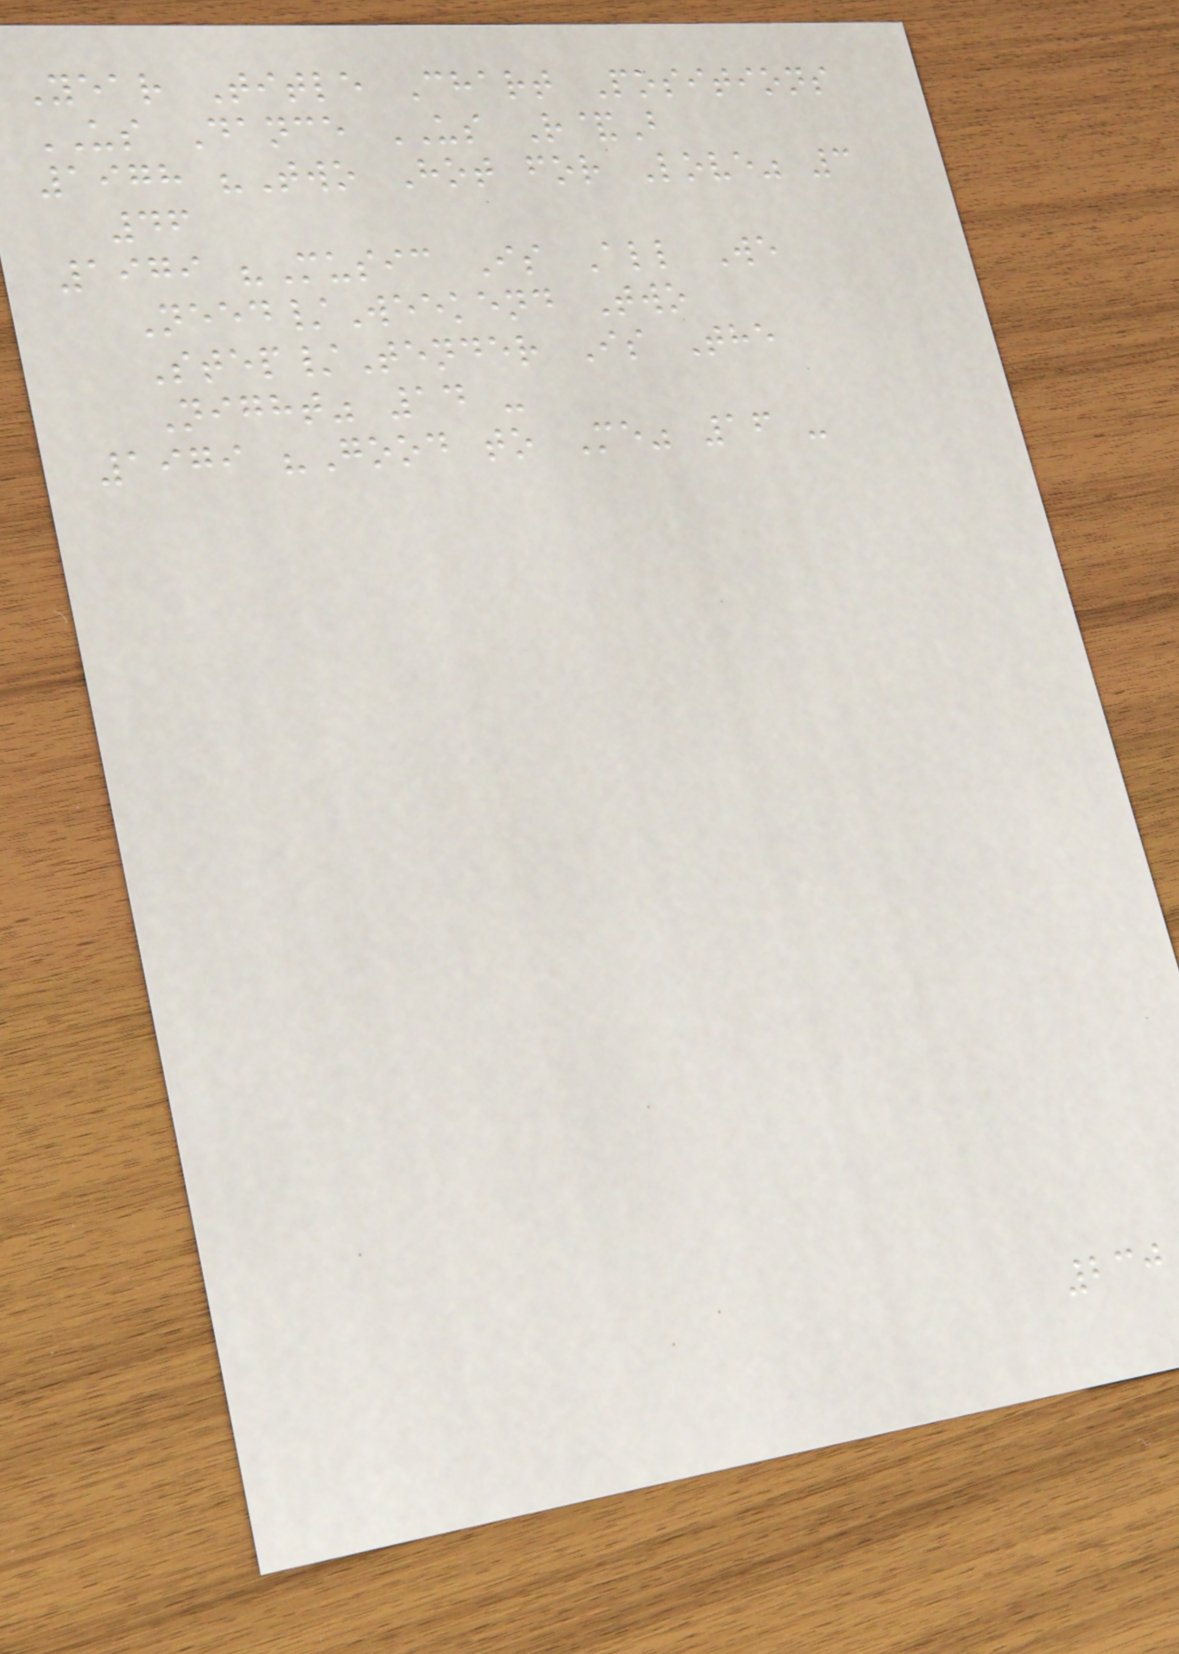Year Title Chart Positions
US Dance US R&B
1978 "Two Hot for Love" 3
46
1979 "Music Is All We
Need/Weekend Two
Step/Tender Is The
Night" 14 -
1979 "Good to Me" 16 -
230
